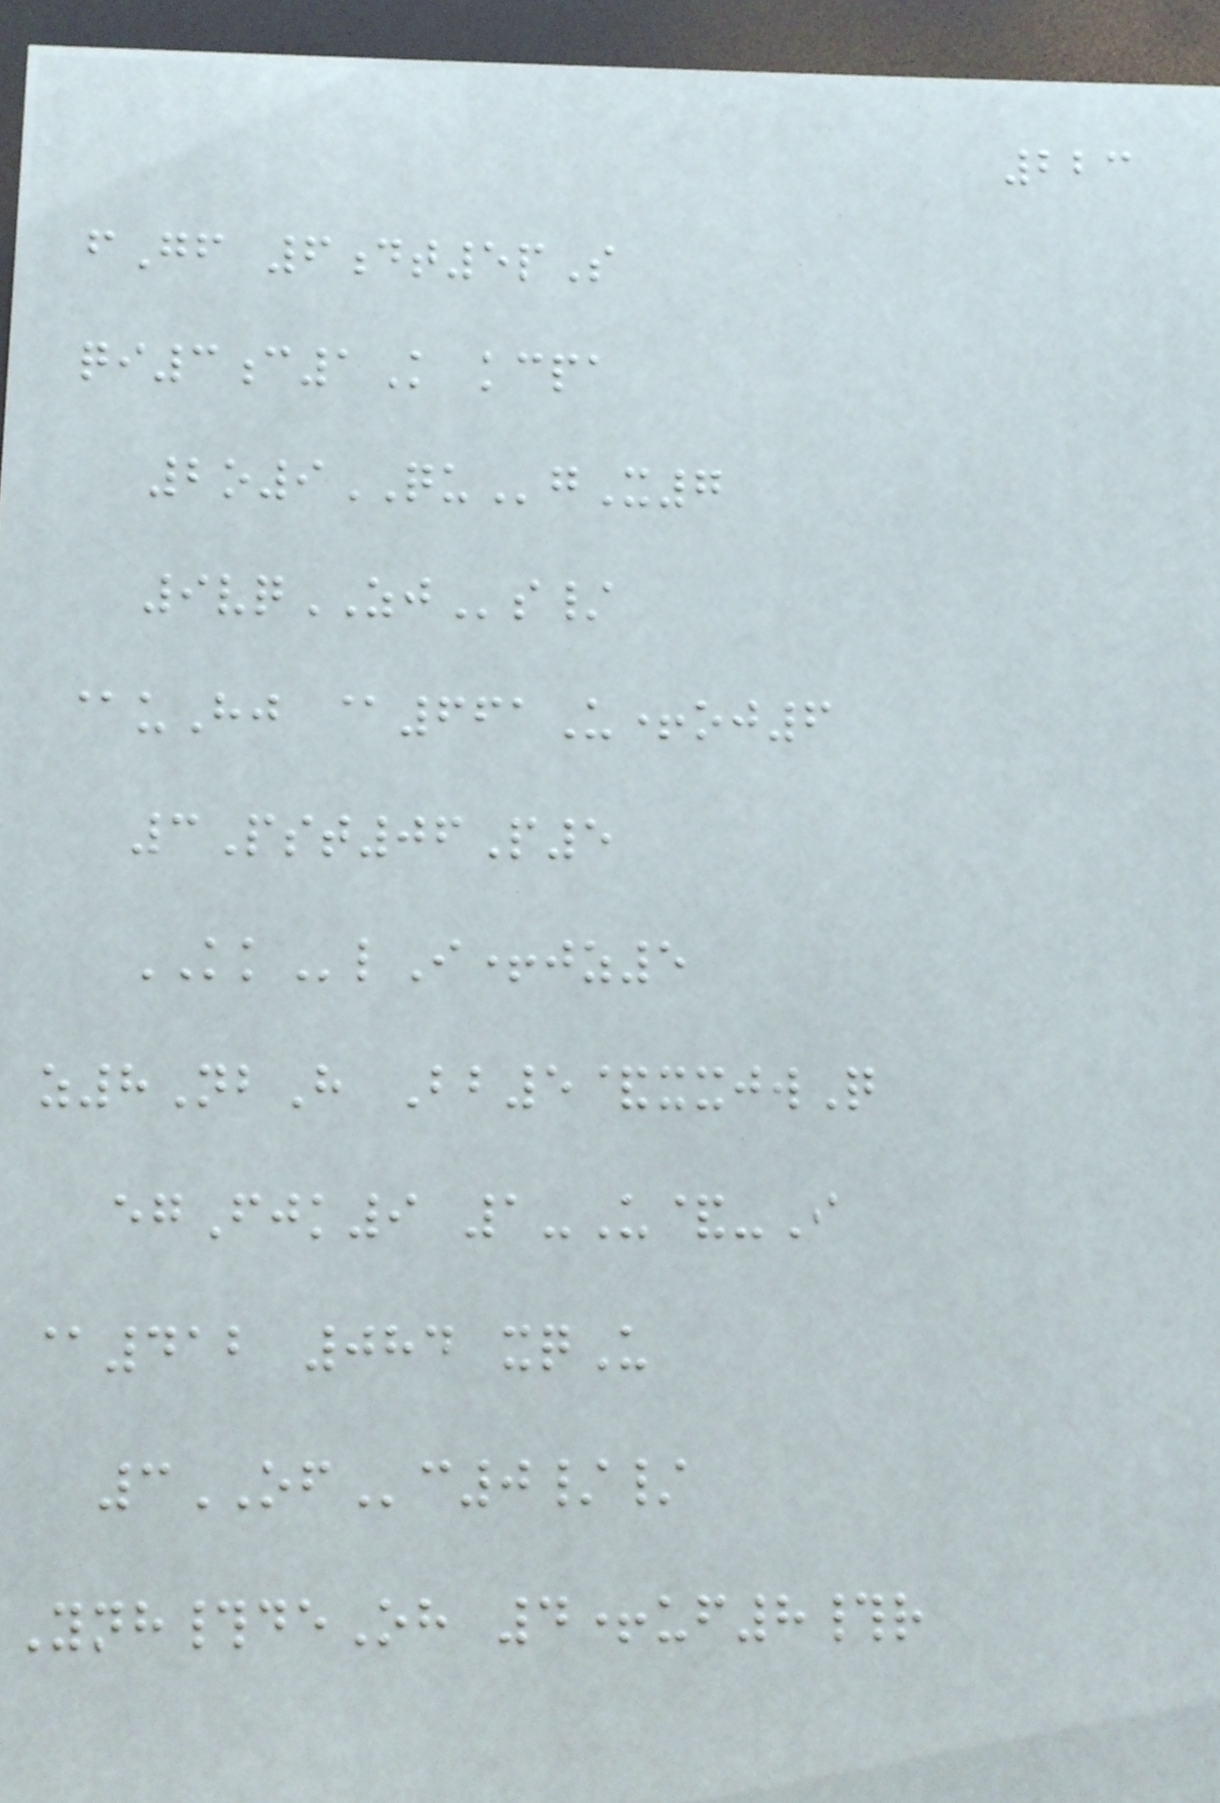223
fGf 6dt5pS
qi3c1K kcpa
2o9QUgX7
9vqZJs/
@uHj @661U+oj6
3Pst06P5
KKlI+jz5
z8NbH Bb5&xxjwQ
egFjk9 1-U&-I
@412 084 xqU
3OFc0//
Ynh#deOh 4+uf8#r
